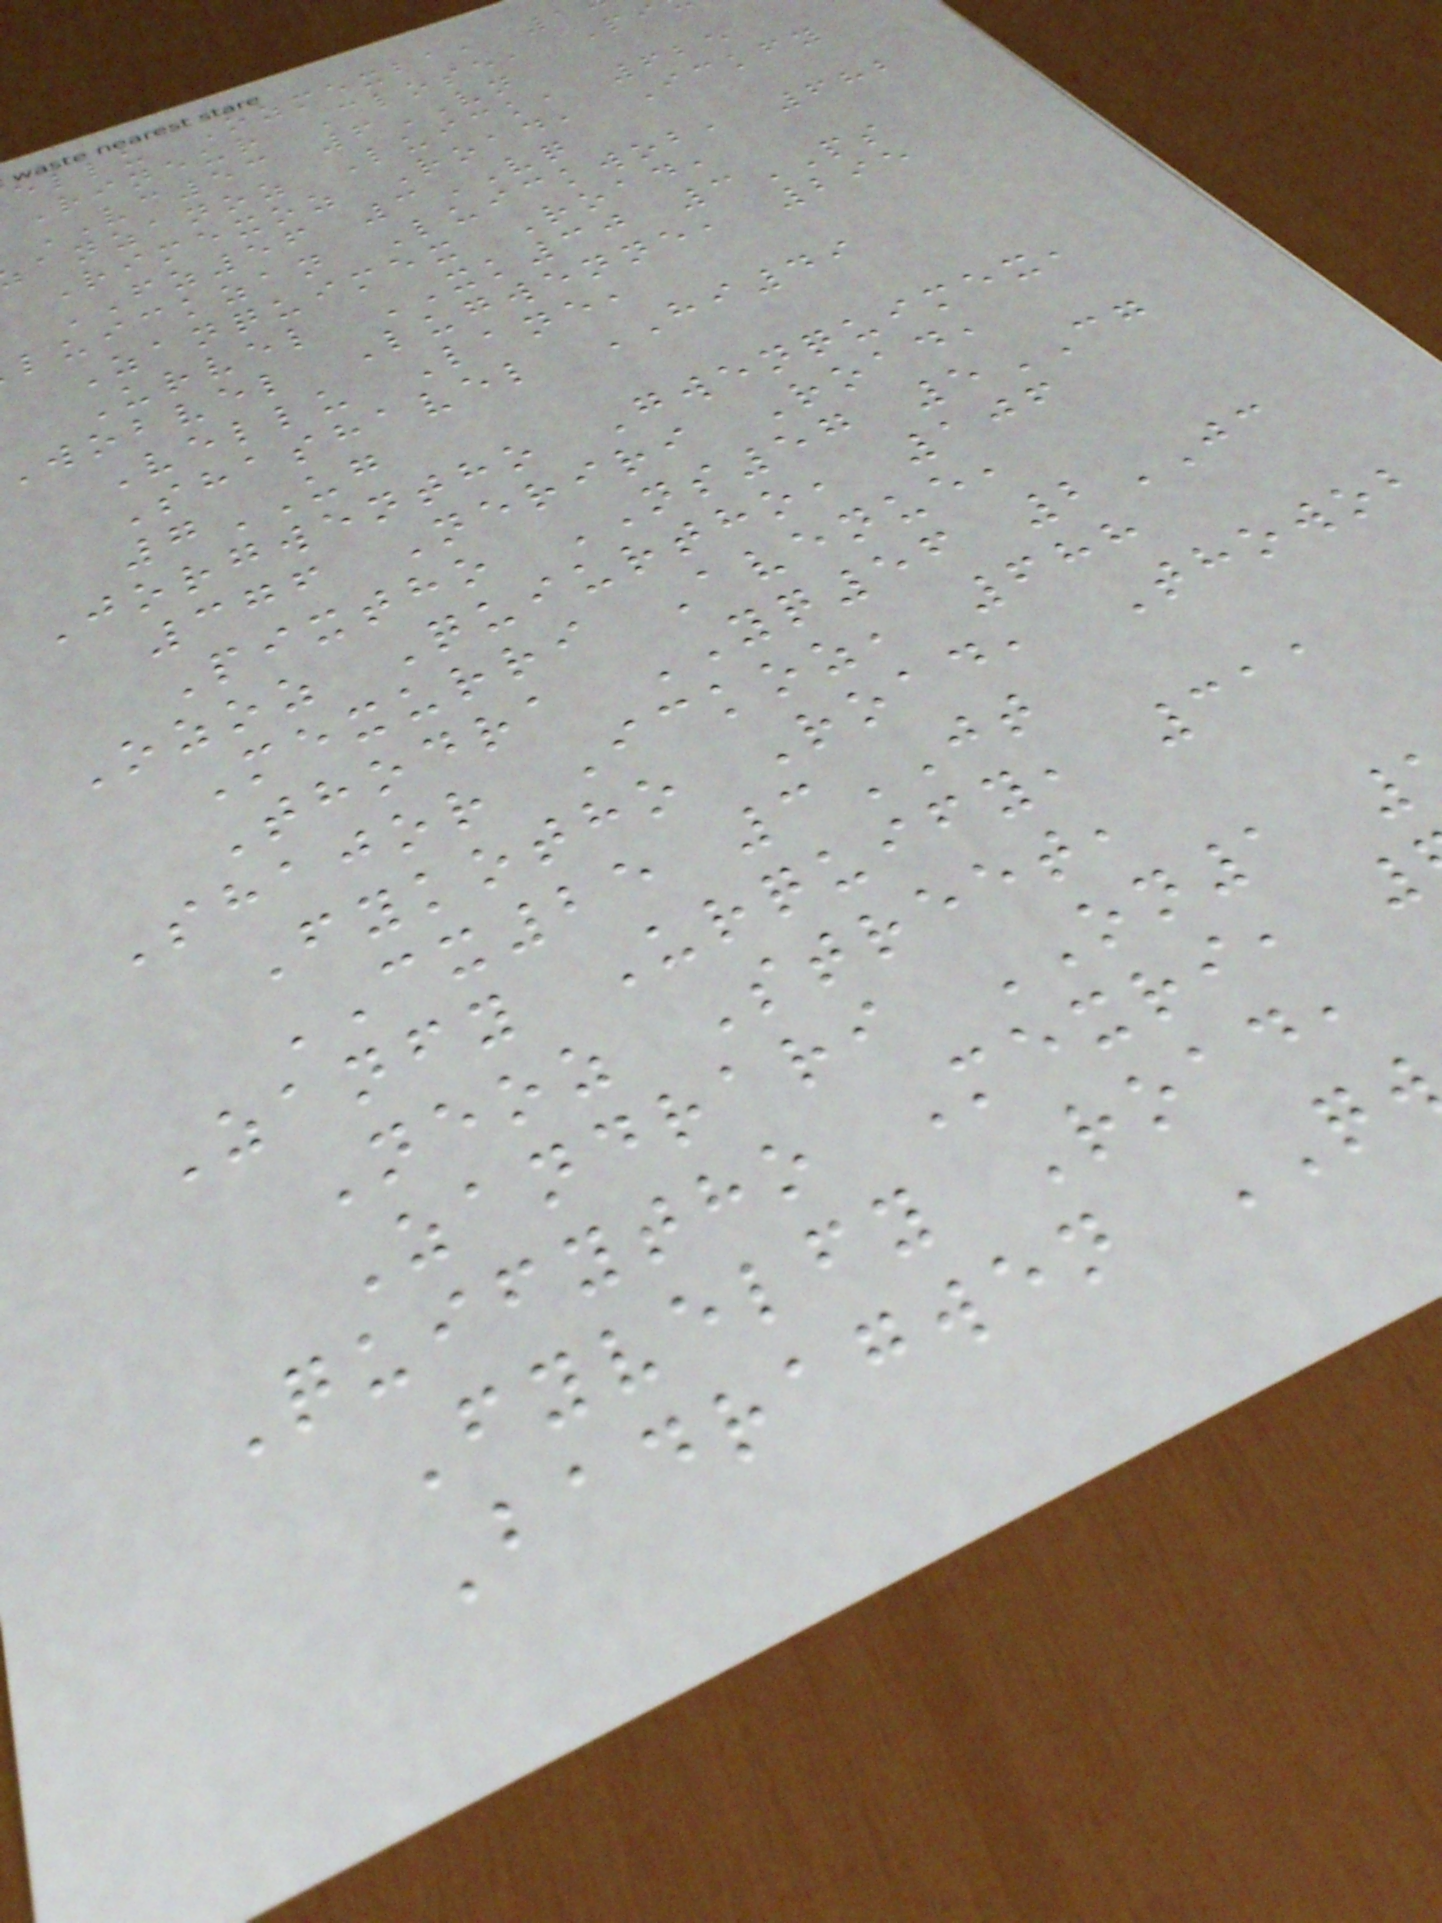ellu Ozmexba, 1
Rineur Close, Pi
VC53 6VN
anzanoz Luick, 625
Rimexoz Road, Ickfy
FZ56 3VQ
luickzan Luickwob, 682
Zanquimex Road,
Urvel XK30 3PS
wobvel Lugwenne, 295
Vellu Lane,
Shashavel HI49
7UG
Jorgwentho Gwenquimex,
376 Neriri Road,
Pixtho NS57 5CG
Ozoz Quiurtho, 106
Mexurri Avenue,
Thodra YQ56 2JC
Shajor Ickoz, 688
Fykotho Road, Thowob
CX25 3JT
Zanfy Urquify, 311
Neoz Street,
Zandrari ON1
Quifytho Mexri,
Fyvelfy Road,
Badragwen
